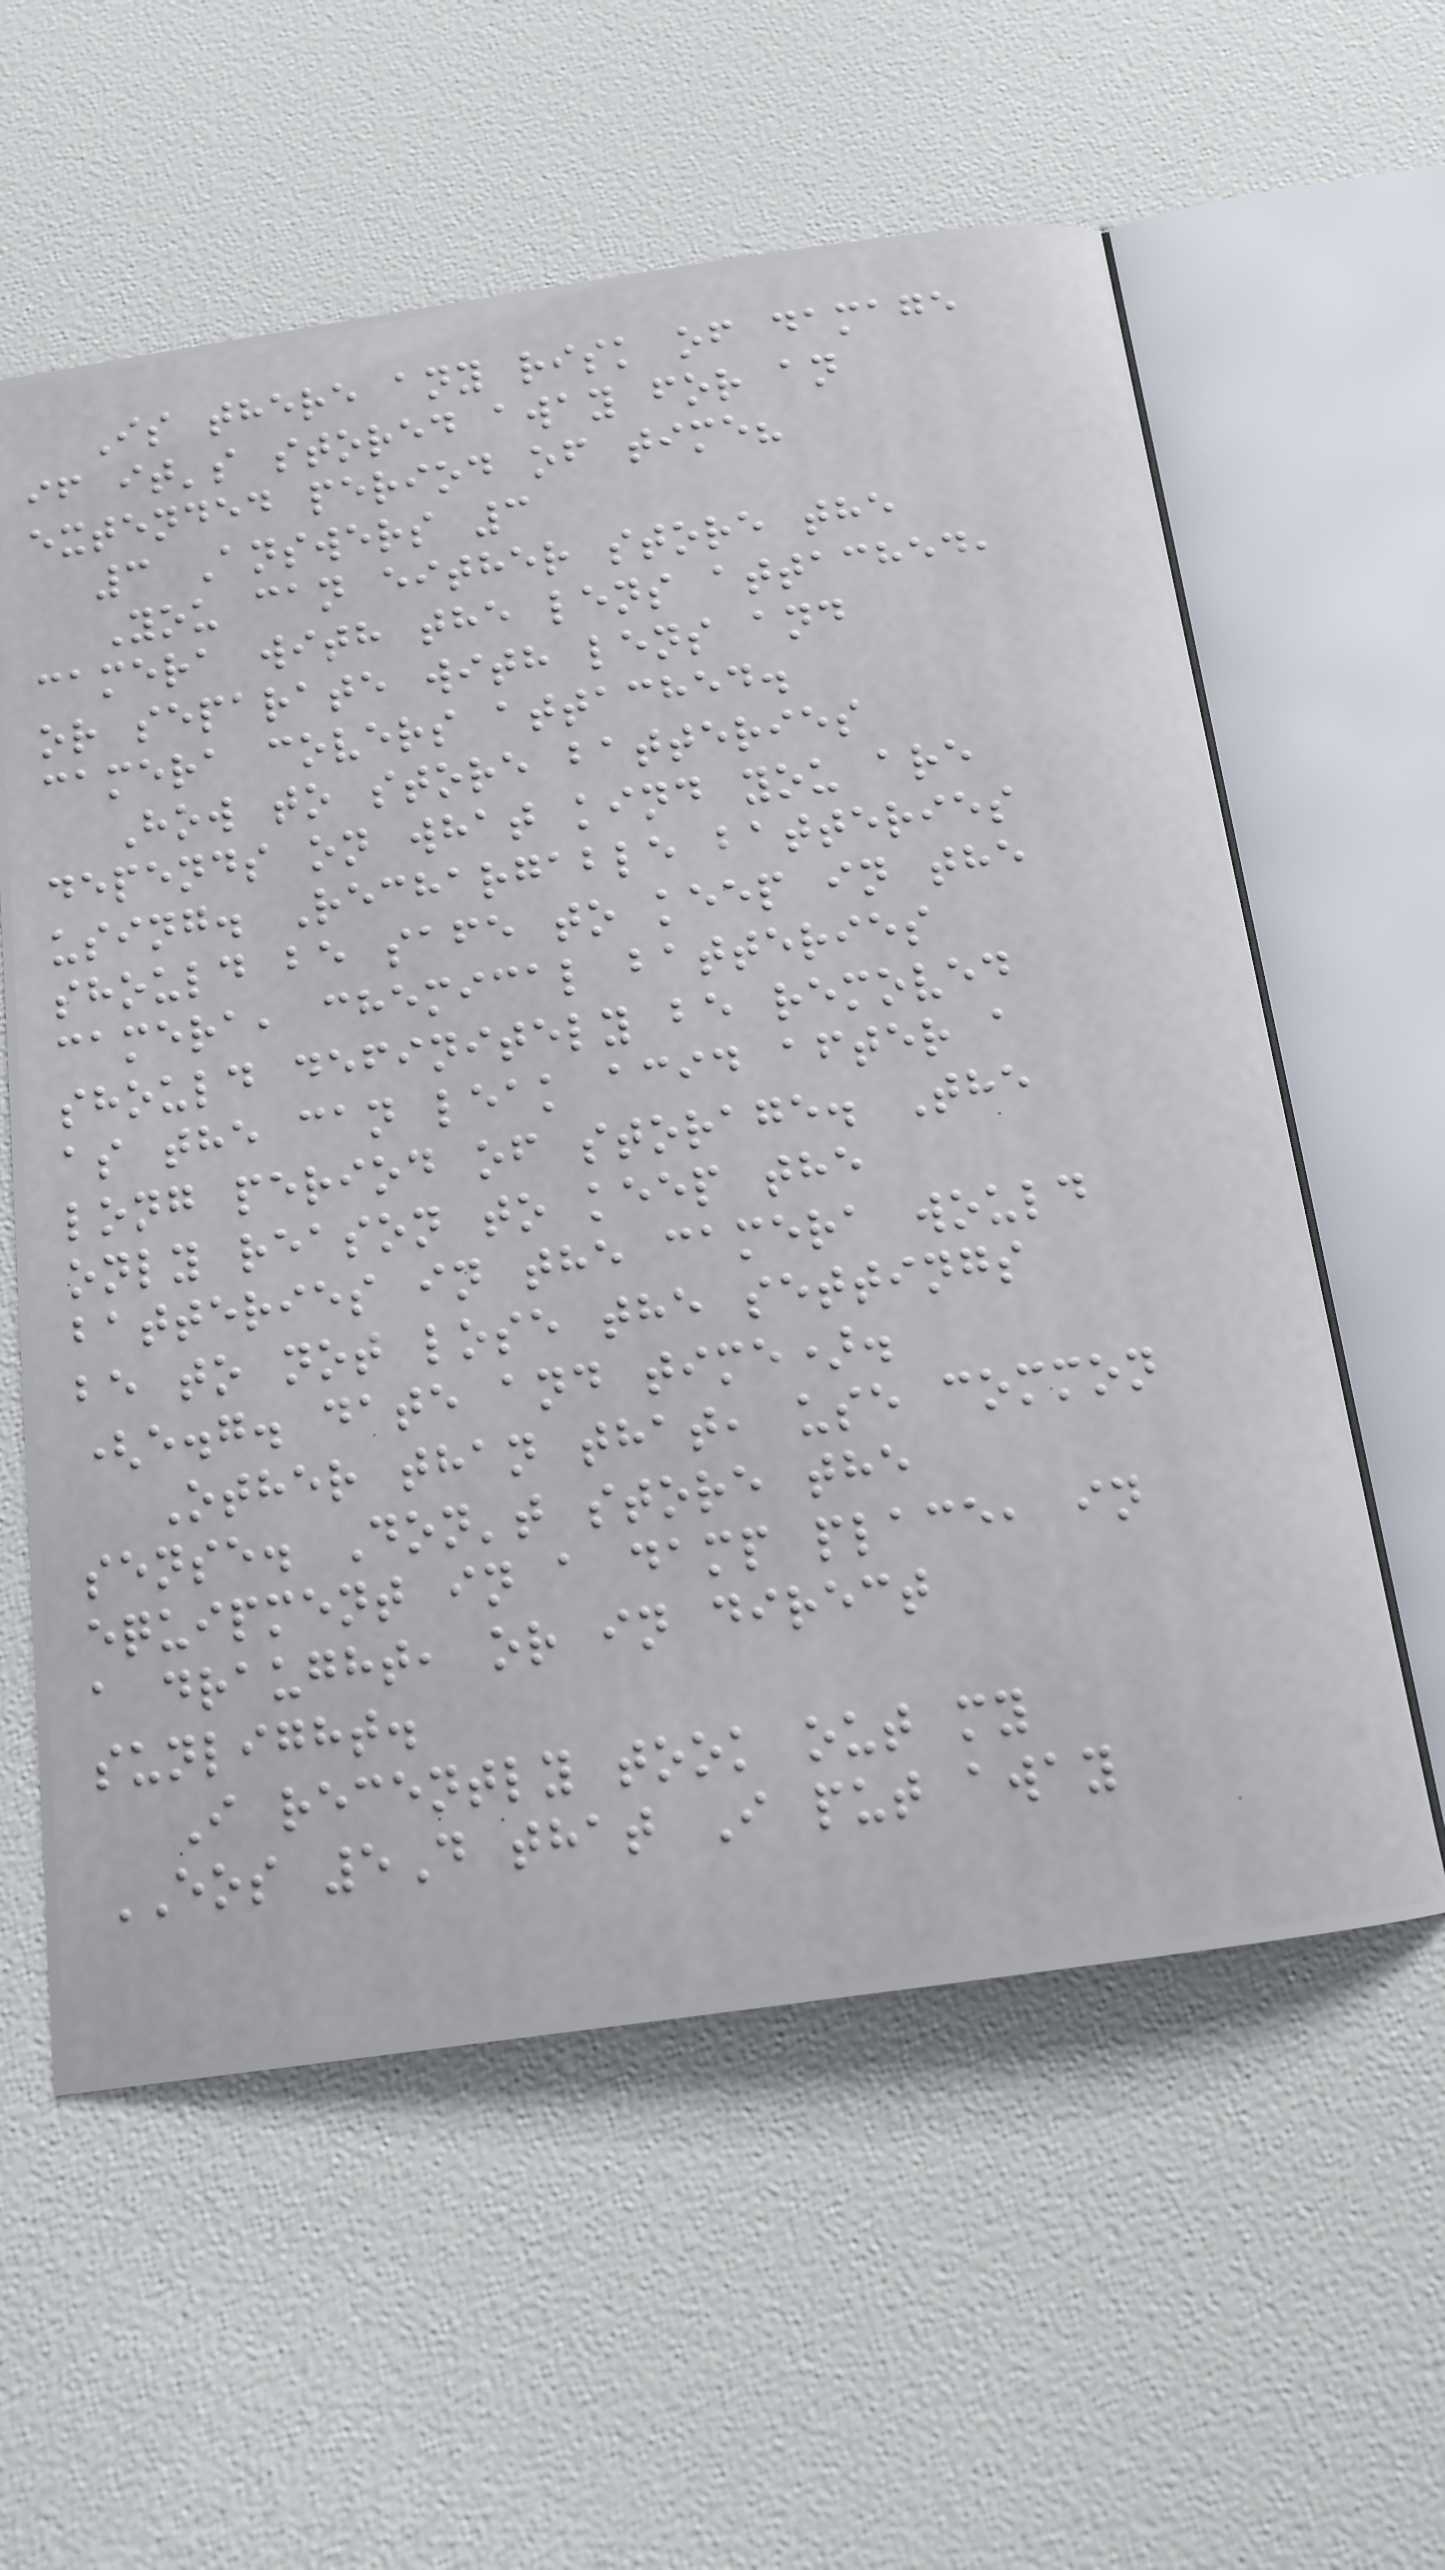Is there any risk of damage
if it's stored away for an
extended period of time?
3 Answers 3
You can either store the
camera with the lens attached,
or separate with lens and
camera covers attached.
How to store batteries
depends on what kind you are
using. Rechargable batteries
should be safe to keep in the
camera, chemical batteries
should definitely be removed
as the can leak acid after a
long period of storage. The
only reason to keep the
batteries in the camera would
be to not lose the settings
(e.g. date and time).
Other than that, use common
sense. Don't store the
equipment in a damp place, in
a draught, or in direct
sunlight.
I recently took out my
EOS 5D that I put away
